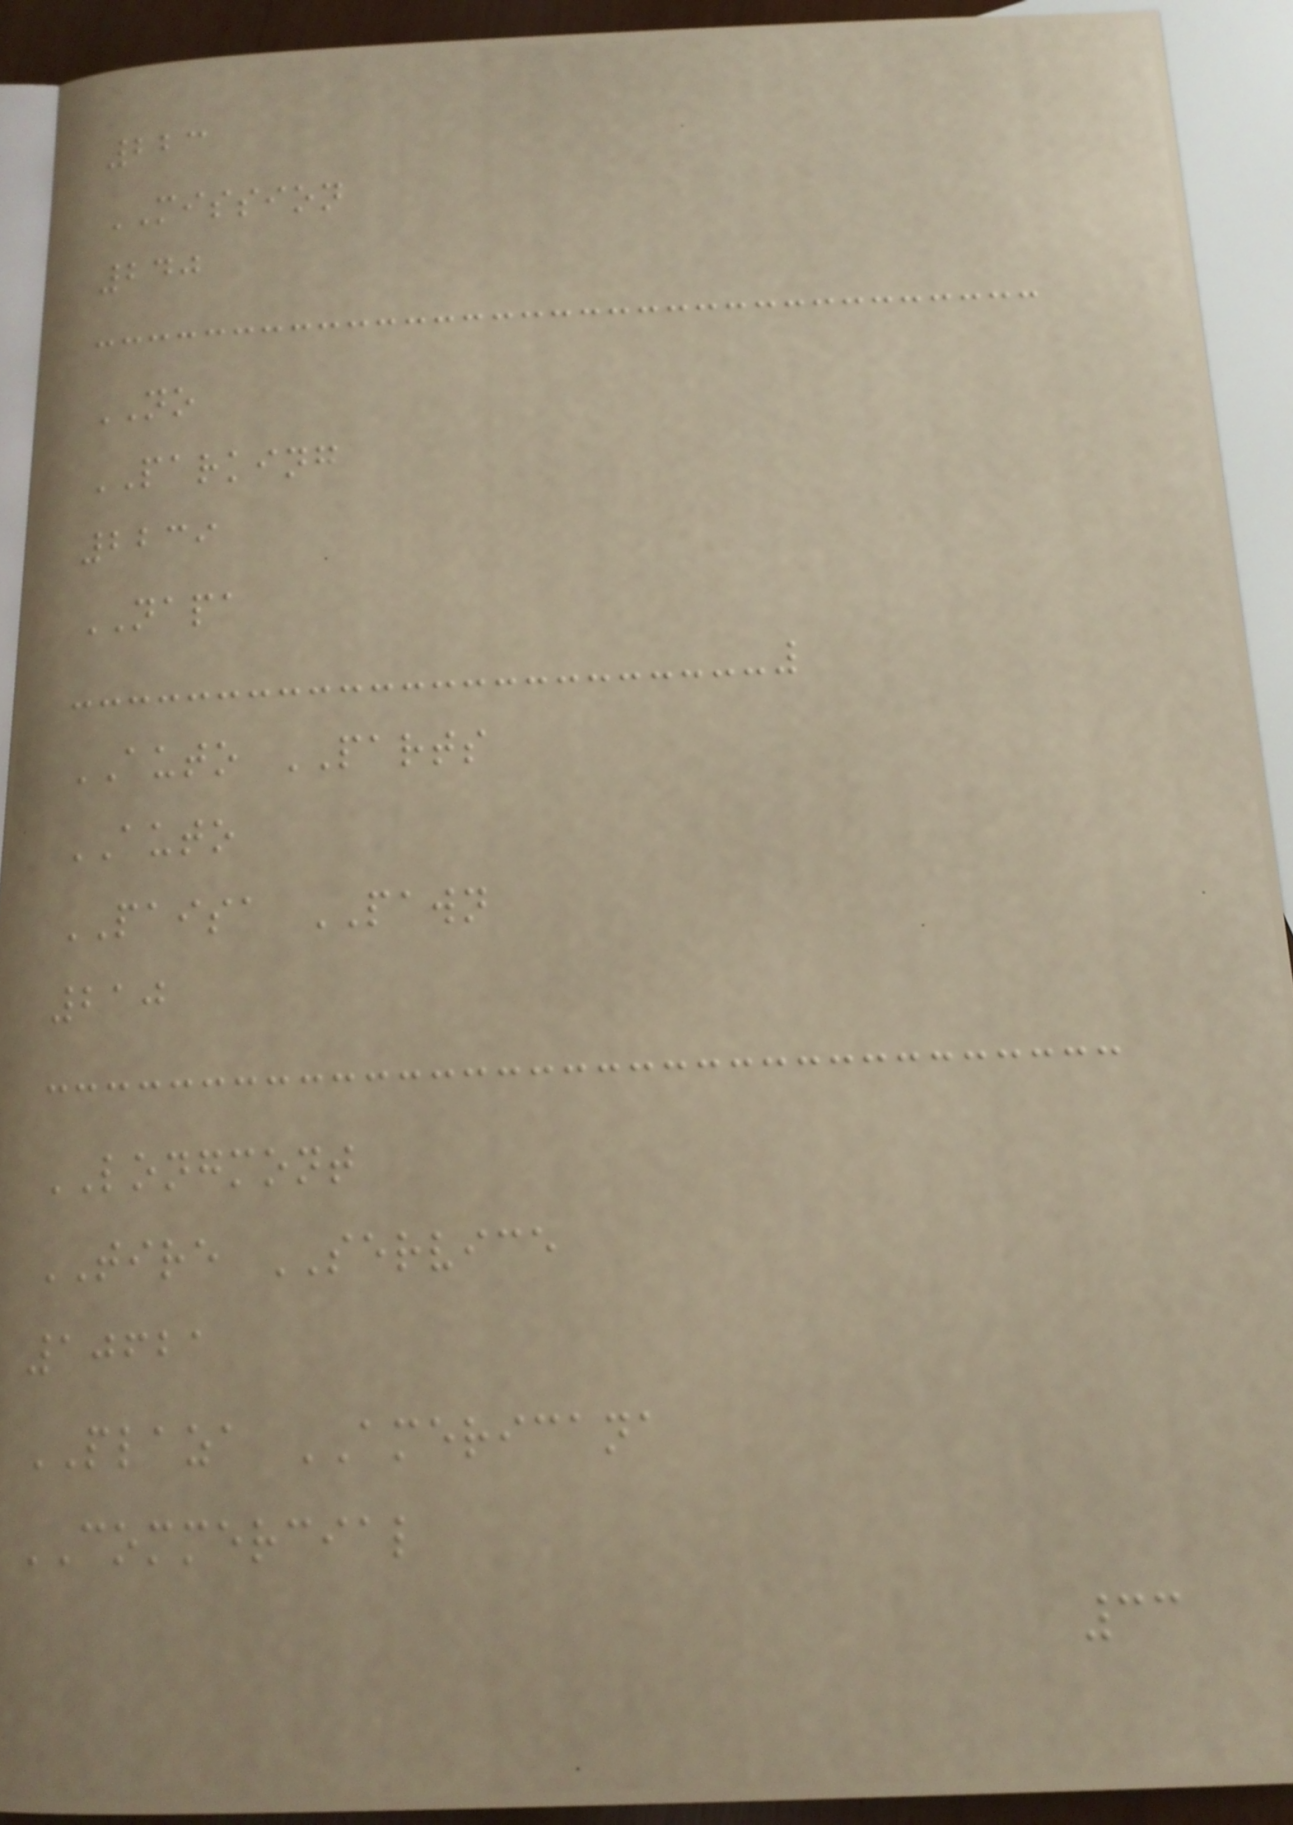223
MISSION
240
NO
PARKING
2239
NAPA
AUTO PARTS
AUTO
PAISA PAWN
210
LONGMONT
TIRE SERVICE
10621
PLAZA AMERICANA
COMMERCIAL
33
